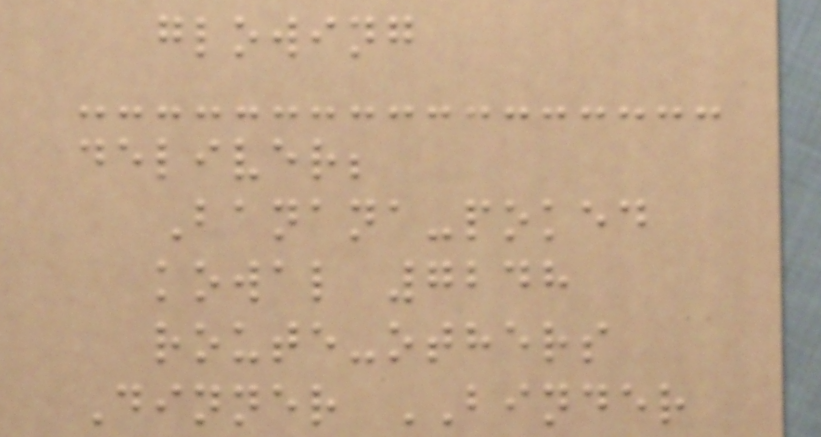glowing
deliver;
Banana-poked
kowal 7248
route-others
Dinner BINDER
